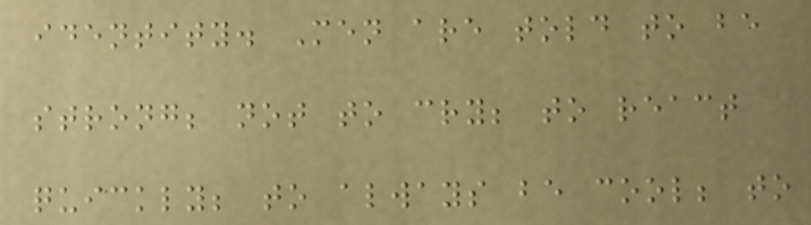identity. Men are told to be
strong; not to cry; to react
quickly; to always be cool; to
